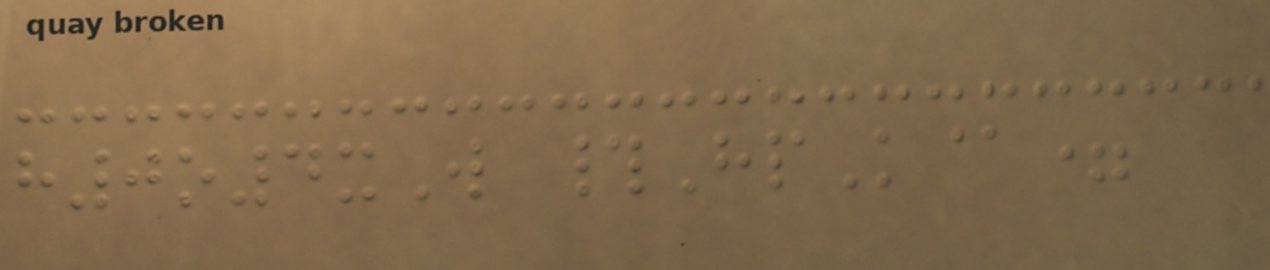h0o4xW #HpK@=
